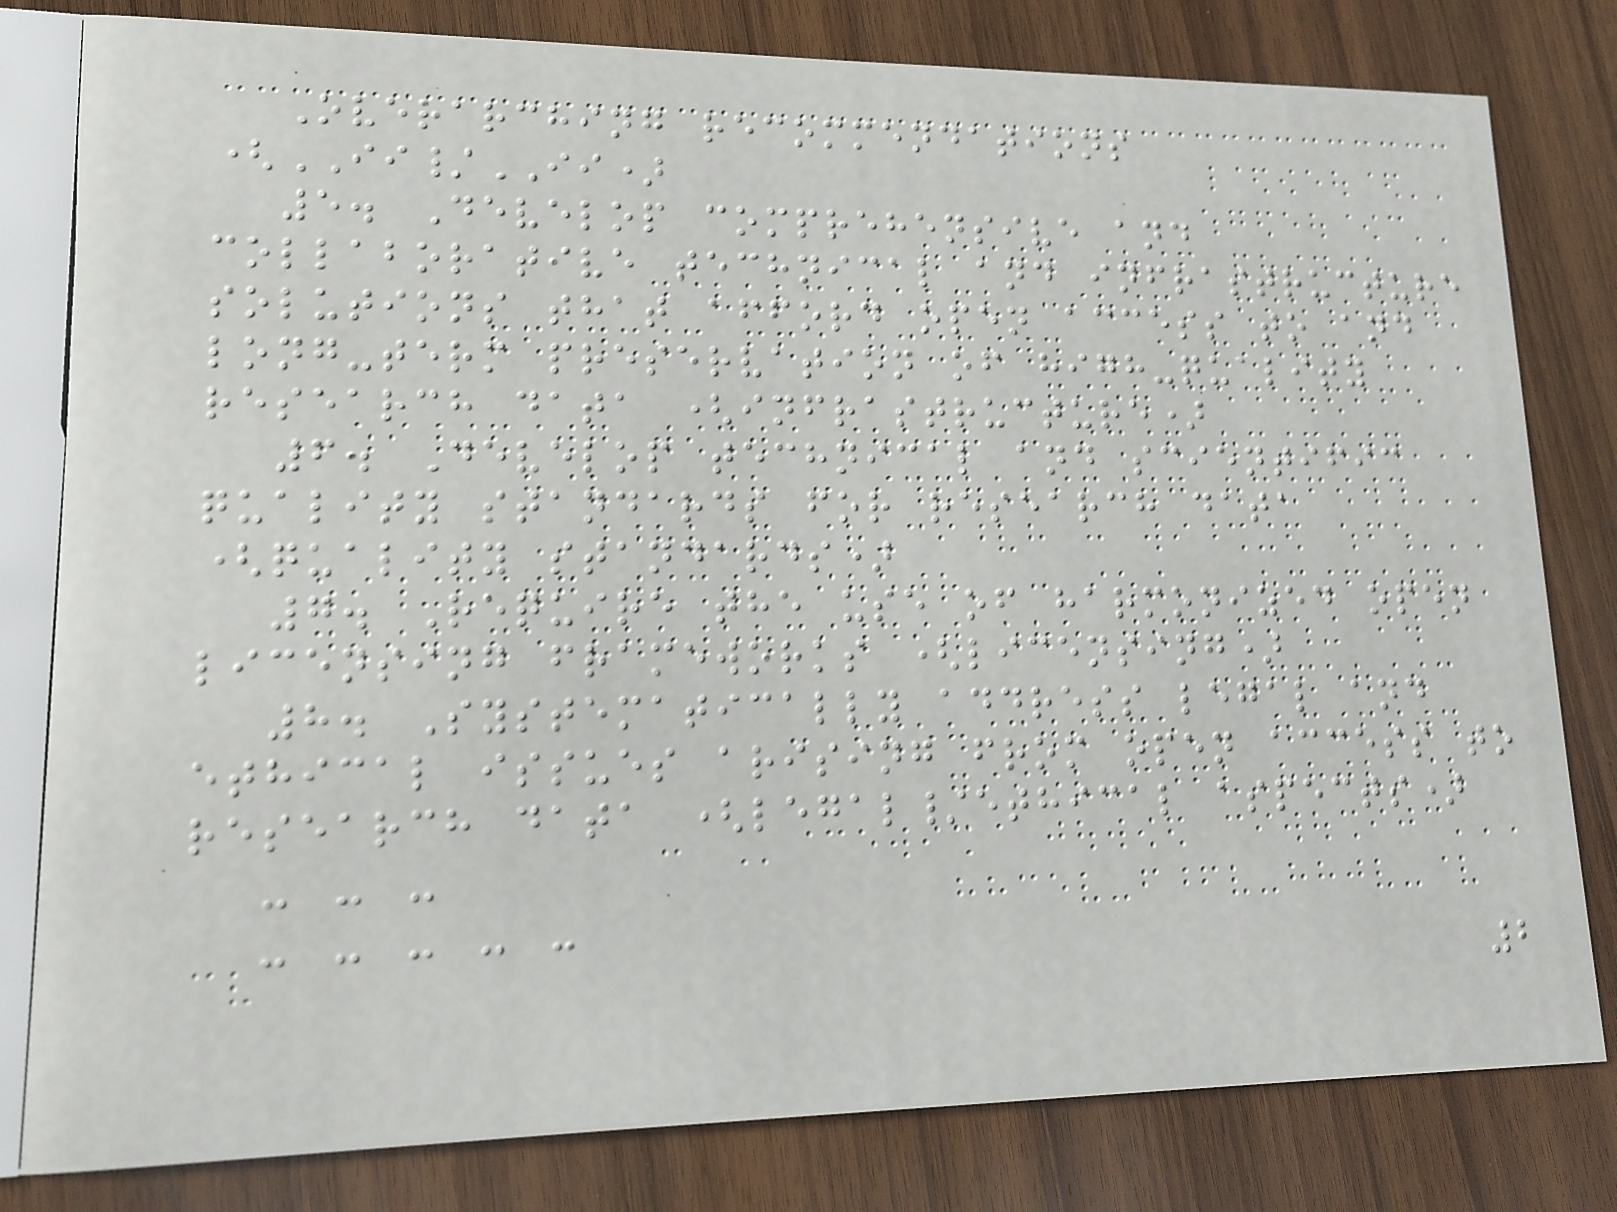Overarching recommendations
(II/II)
5. Develop comprehensive and
collaborative technical and infrastructure
solutions that afford open access to and
long-term preservation of high-quality
research data (infrastructure)
6. Develop technical and scientific
quality standards for research data
(quality standards)
7. Require the use of harmonized open
licensing frameworks (licensing)
8. Systematically address legal and
ethical issues arising from open access to
research data (legal/ethical aspects)
- - -
- - - - -
2
